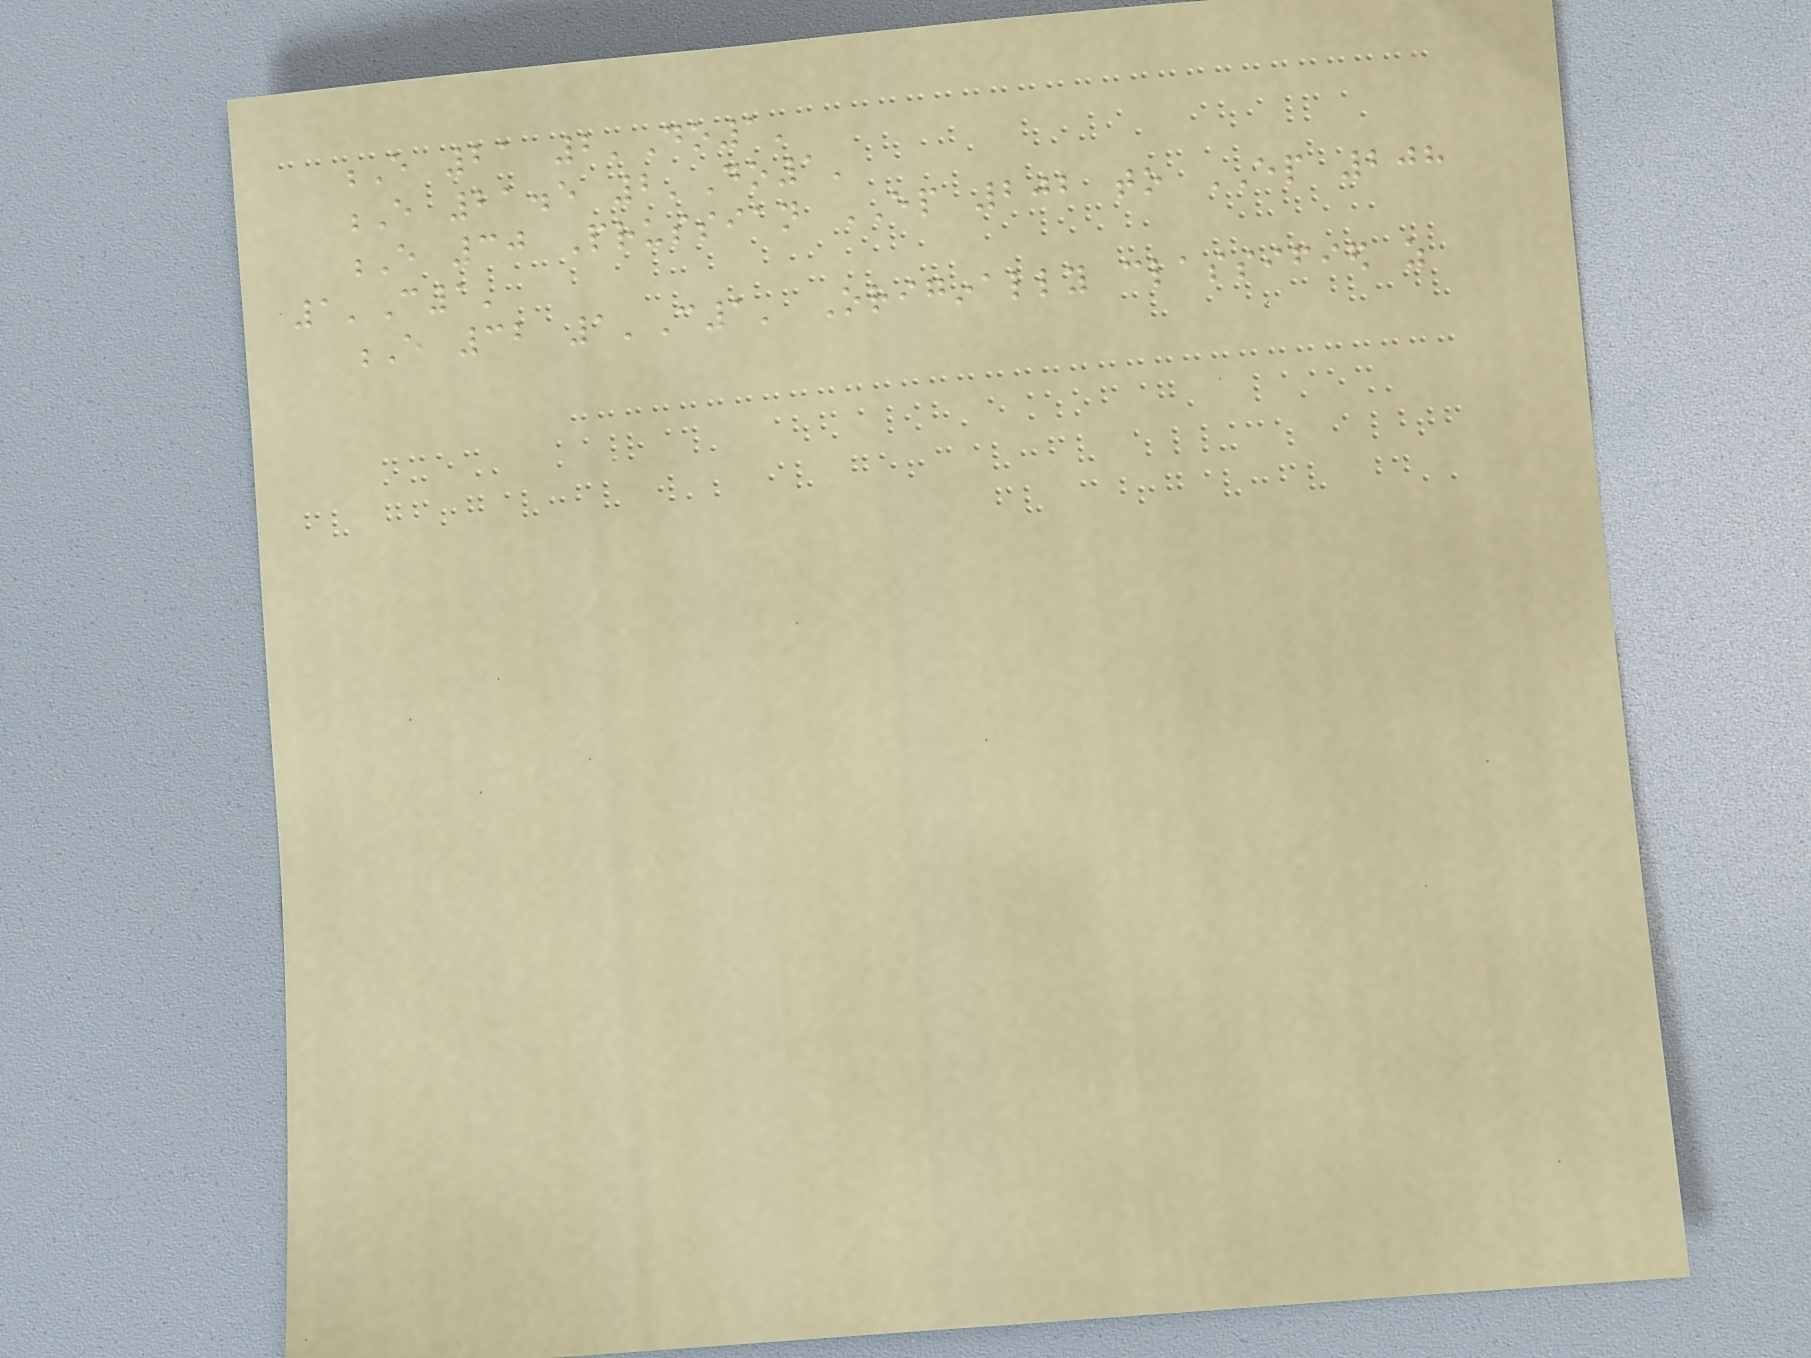E 21 2'Do1'
E 21.5 2'Do1'
E 30 Prussian EP 202 to EP 208
1'C1'
E 32 1'C1' Originally classified as
